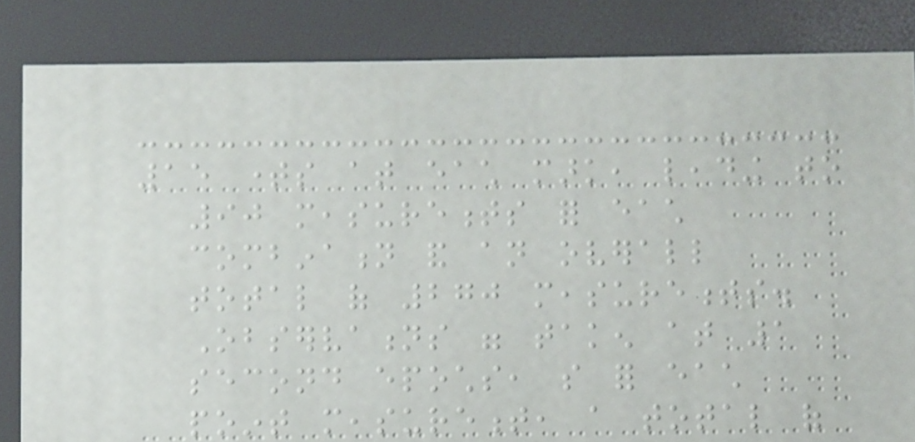15 times at each mark, leading to
90 measurements for each
combination and an overall
total of 270 measurements.
Observations were taken at 1
second epochs, so for each
point measurement, a total of
